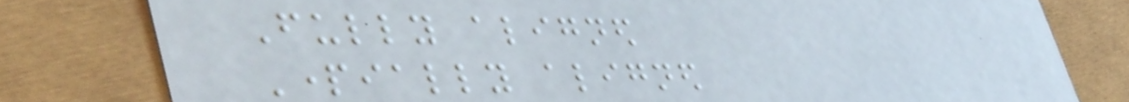Fully aligned
Partially aligned
